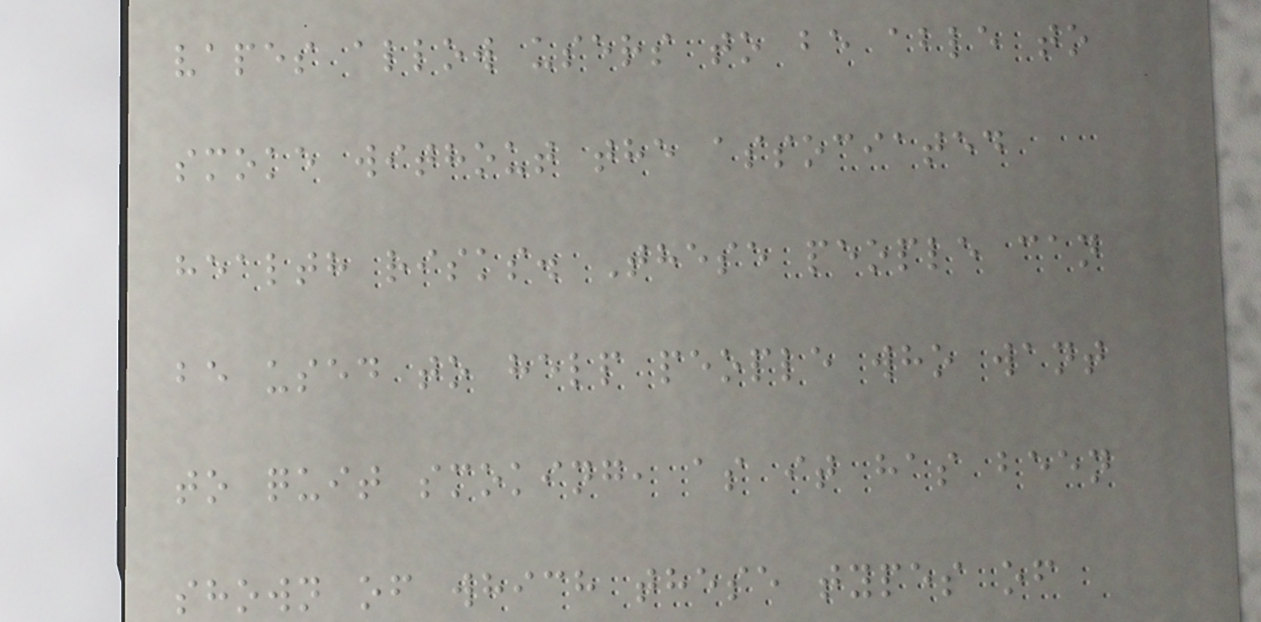vapes allow users to be able to
smoke without the associated
health risks. These people can
be used to help people who want
to quit smoking, as it has been
shown of which these types of
